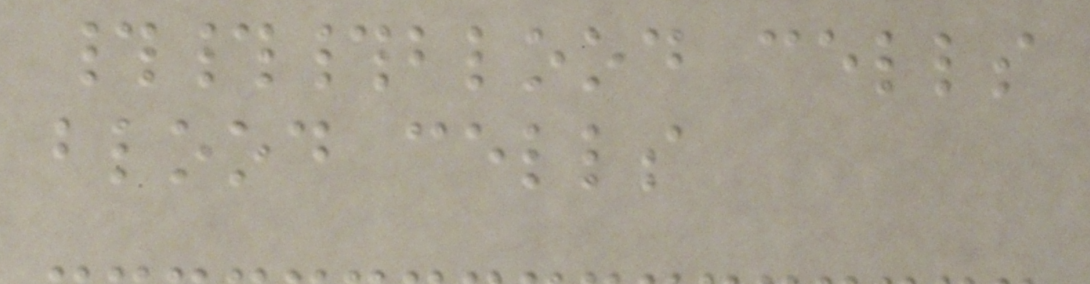###blood cells
blood cells
